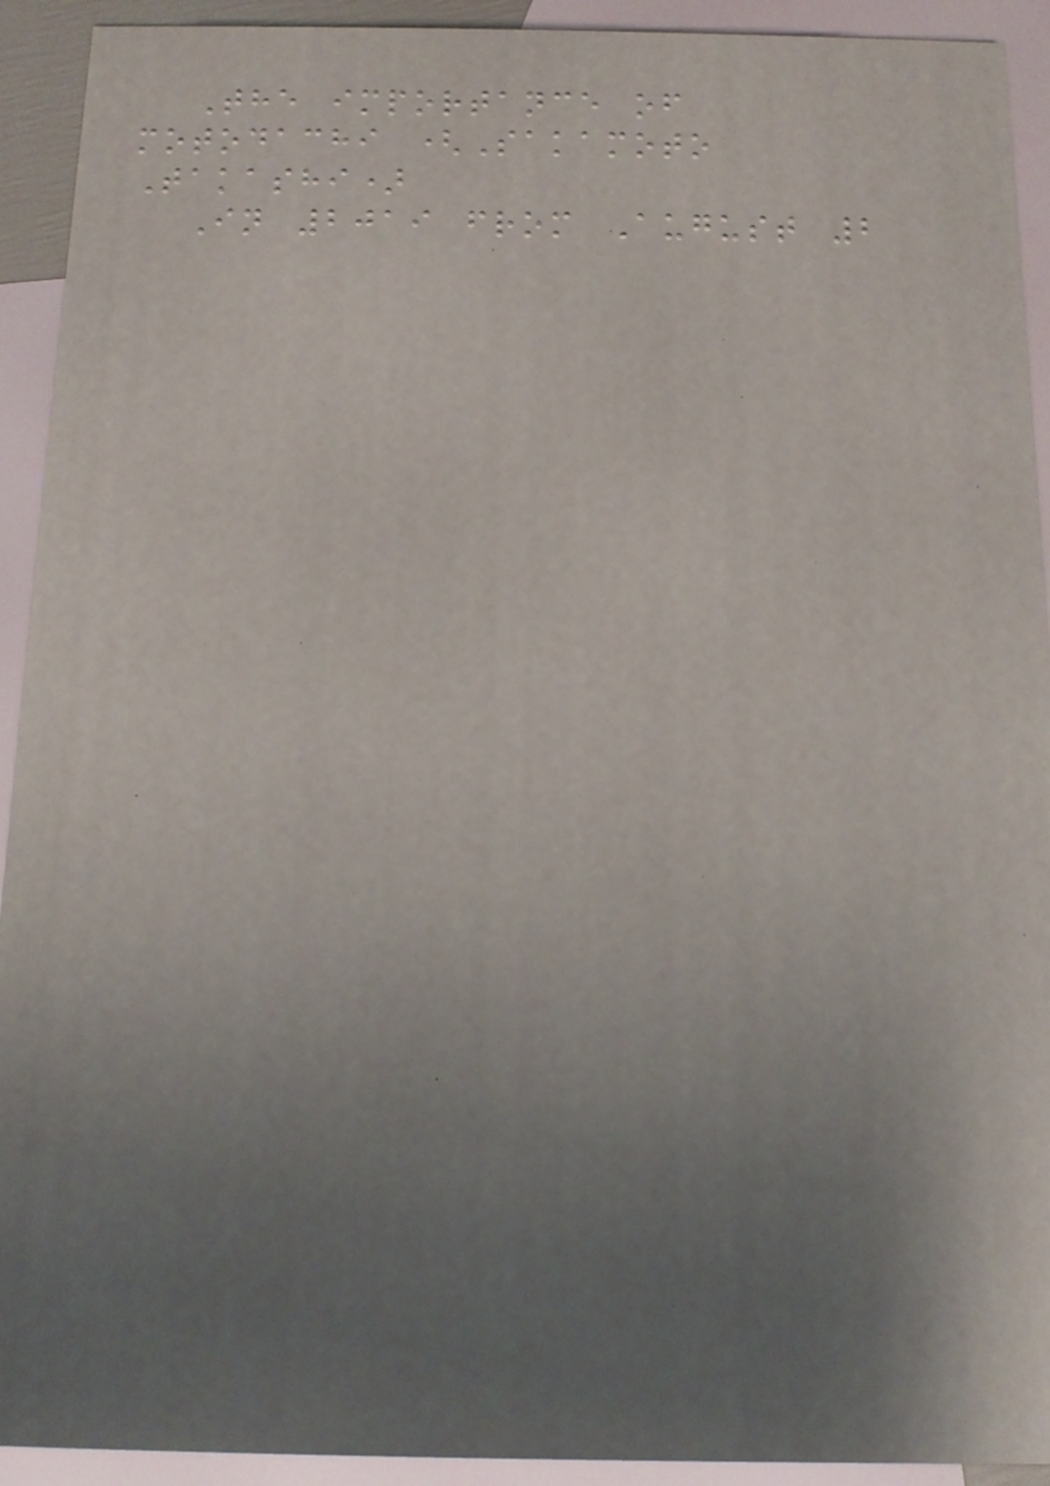The importance of
motodachi (Sakamoto
Takashi)
In 2019 from August 2
